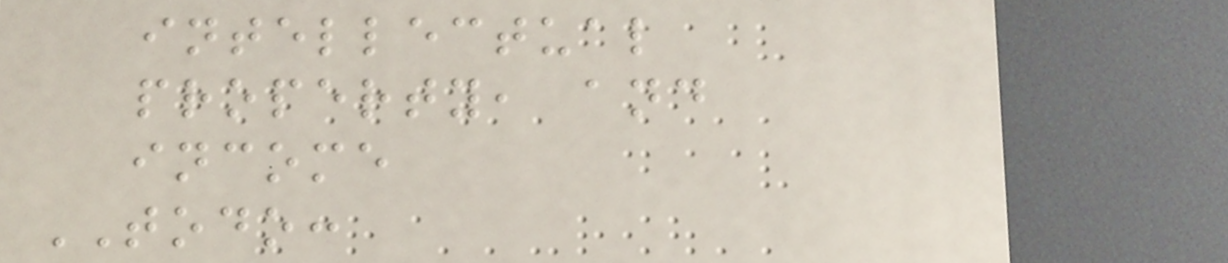intellectual
property, and
income
TODO:
